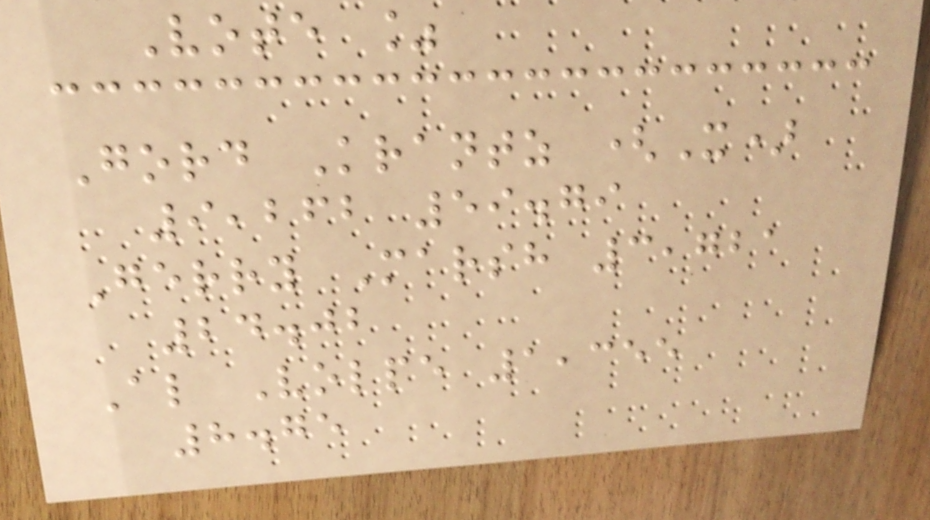Vote %
Gord Krantz (X)
9,262 59.79
Gerry Marsh 3,721
24.02
Al Volpe 1,355
8.75
